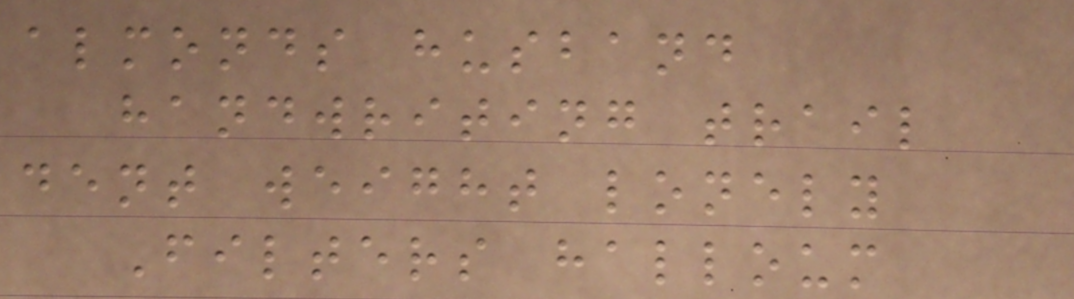almonds husband
handwriting trail
dent weight lonely
Filters halloum
